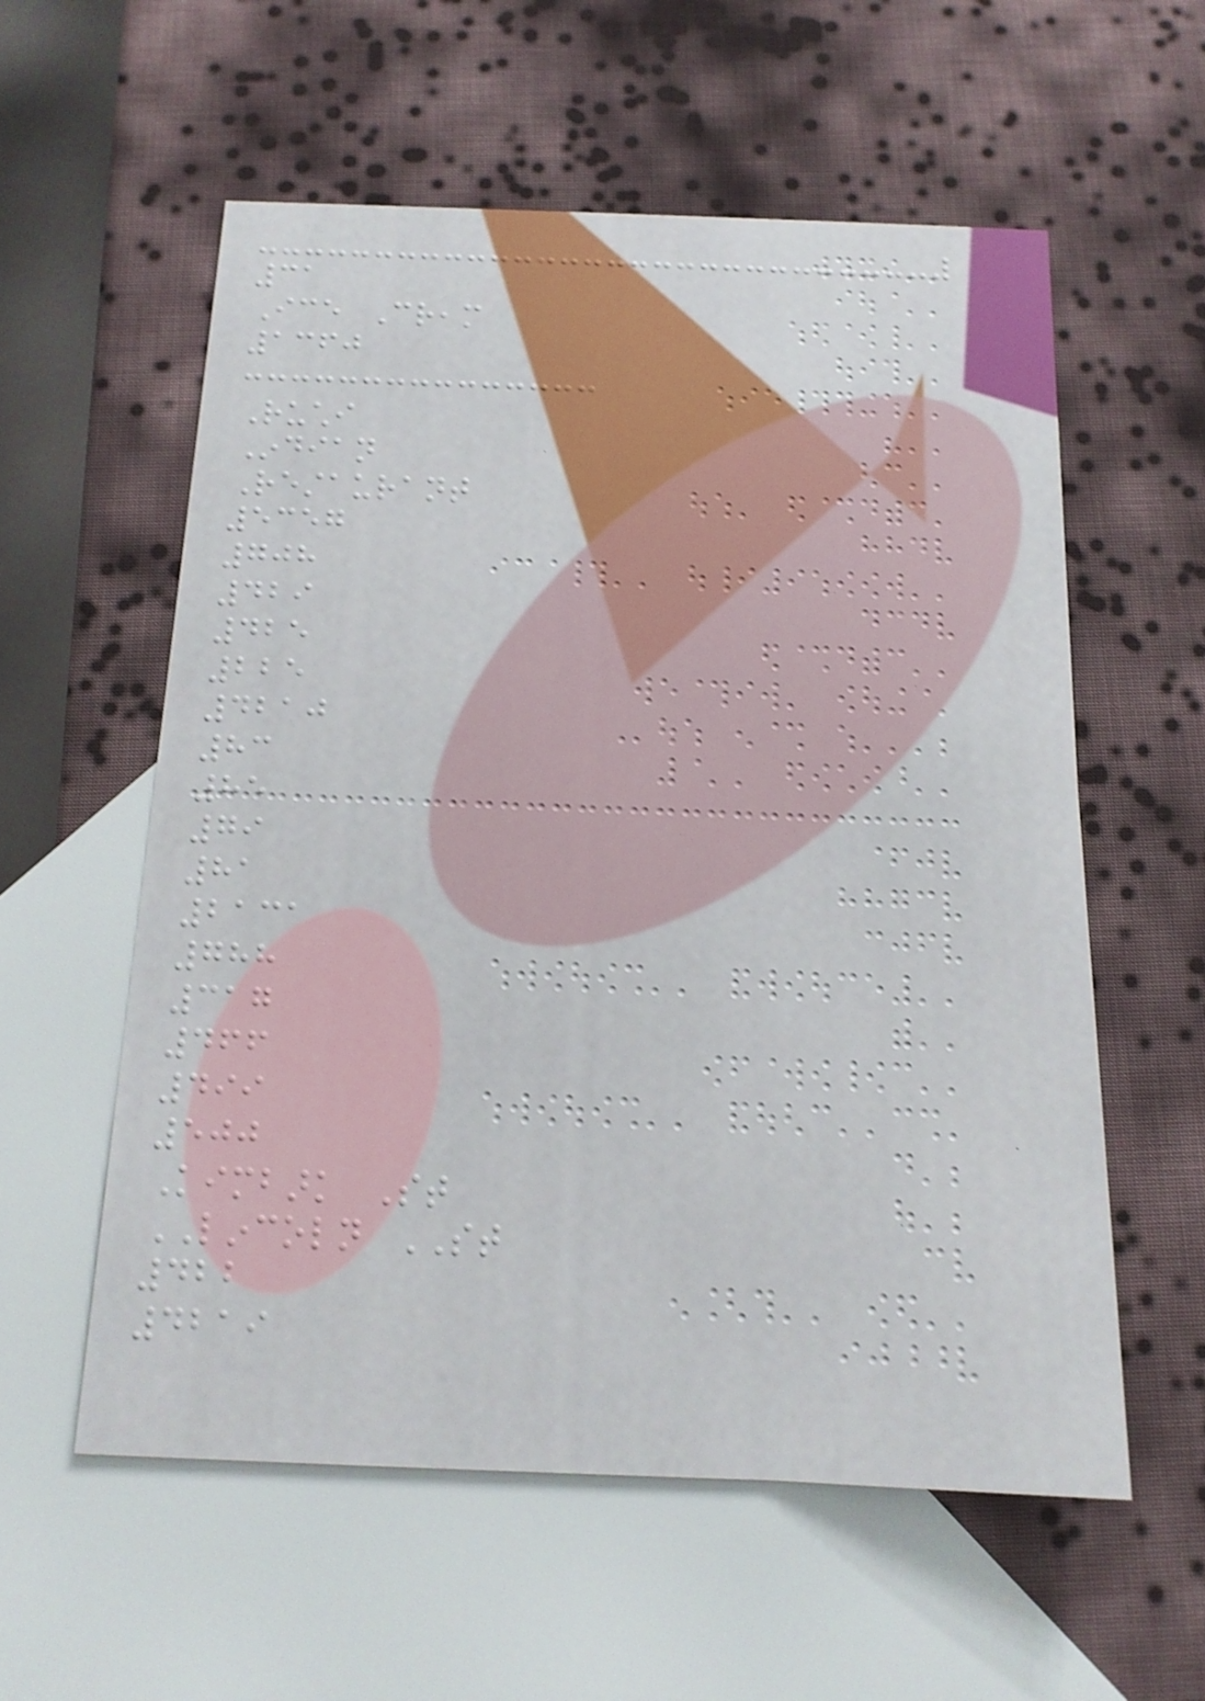31
Ice Cream
1360
Ruchi
Indian
Restaurant
5357
708
429
425
225
4210
83
85
79
81
2131
788
317
466
499
500
Kimbark St
LINCOLN ST
422
4219
